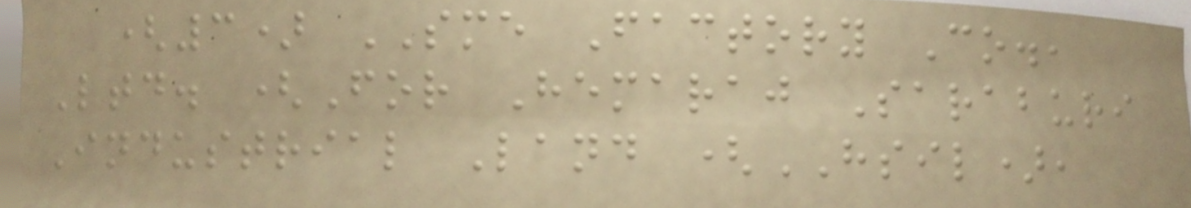(3) SME Factory Co.,
Ltd. (For Hemaraj Saraburi
Industrial Land (HSIL),
